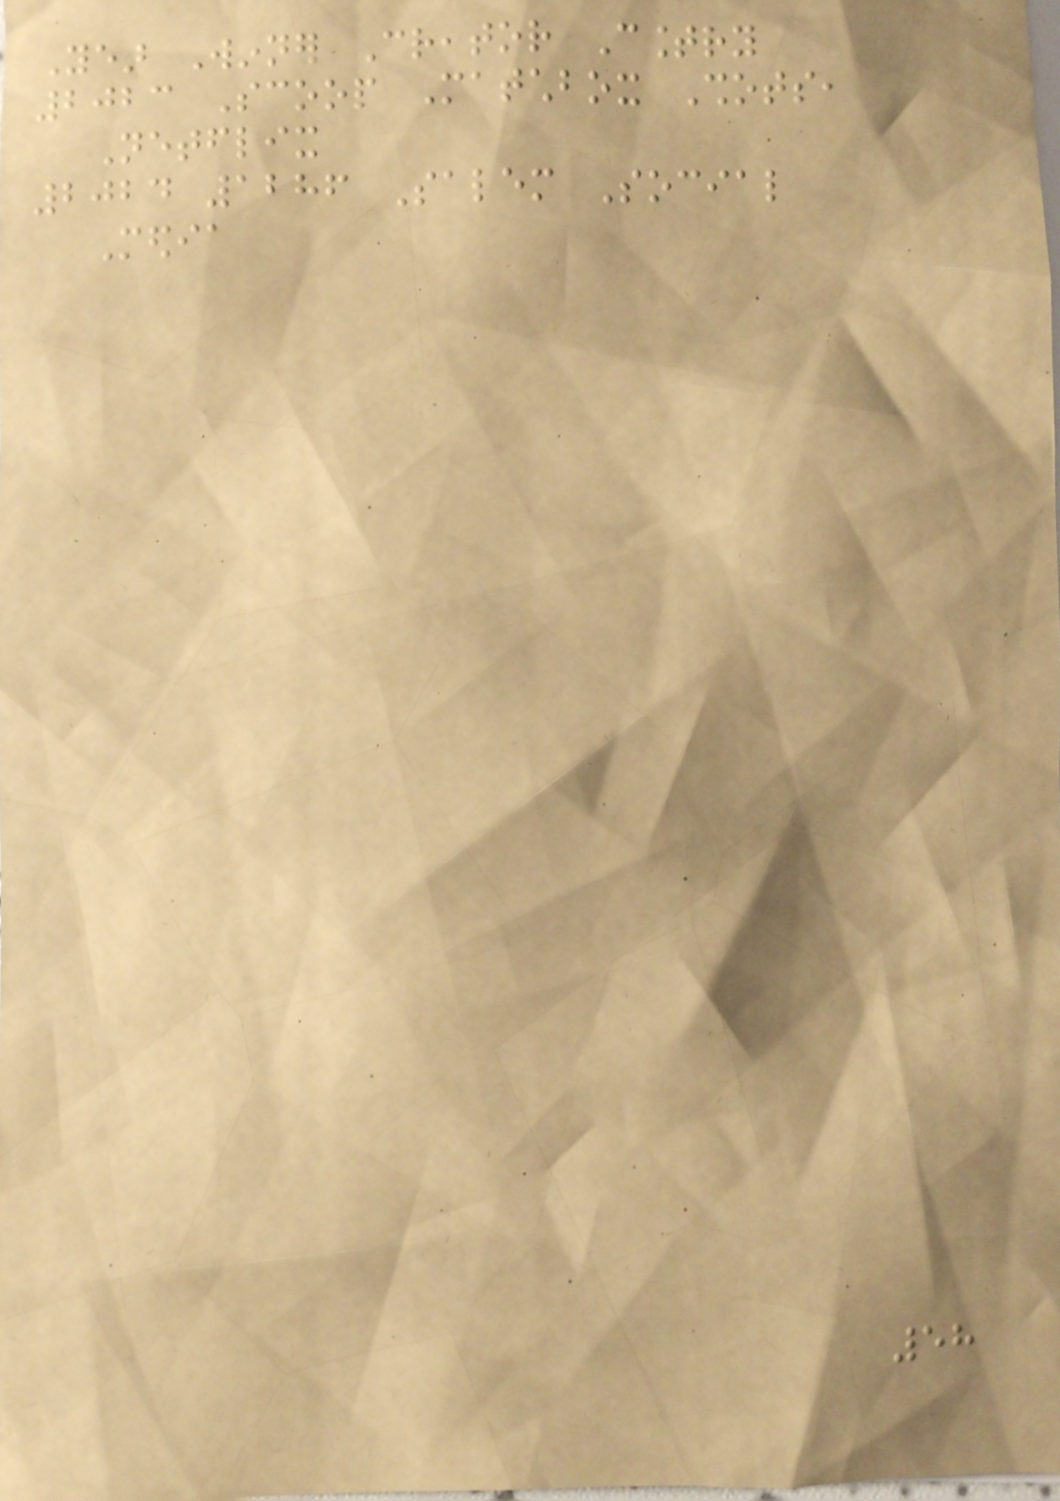Year Winner Creator Country
2023 Scoop Matchbox Shots,
Netflix
2024 1286 Salem Social
Media
58
